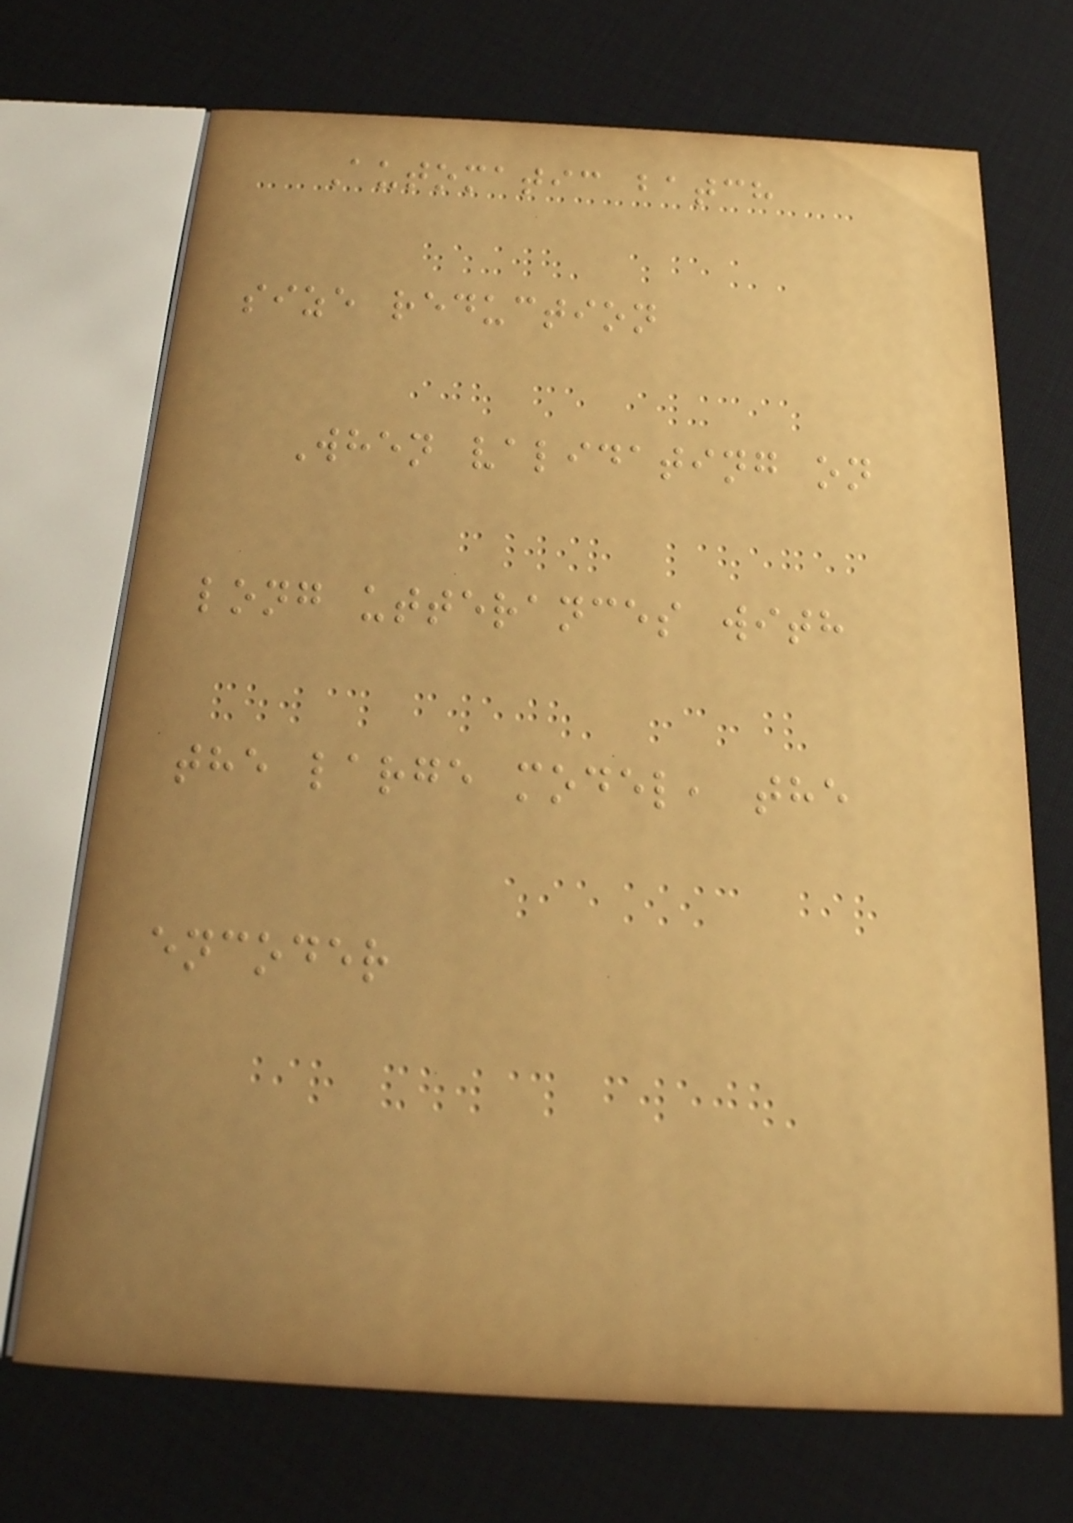Automatic batch
size reduction
When validating on
long utterances with
the large model, the
encoder
